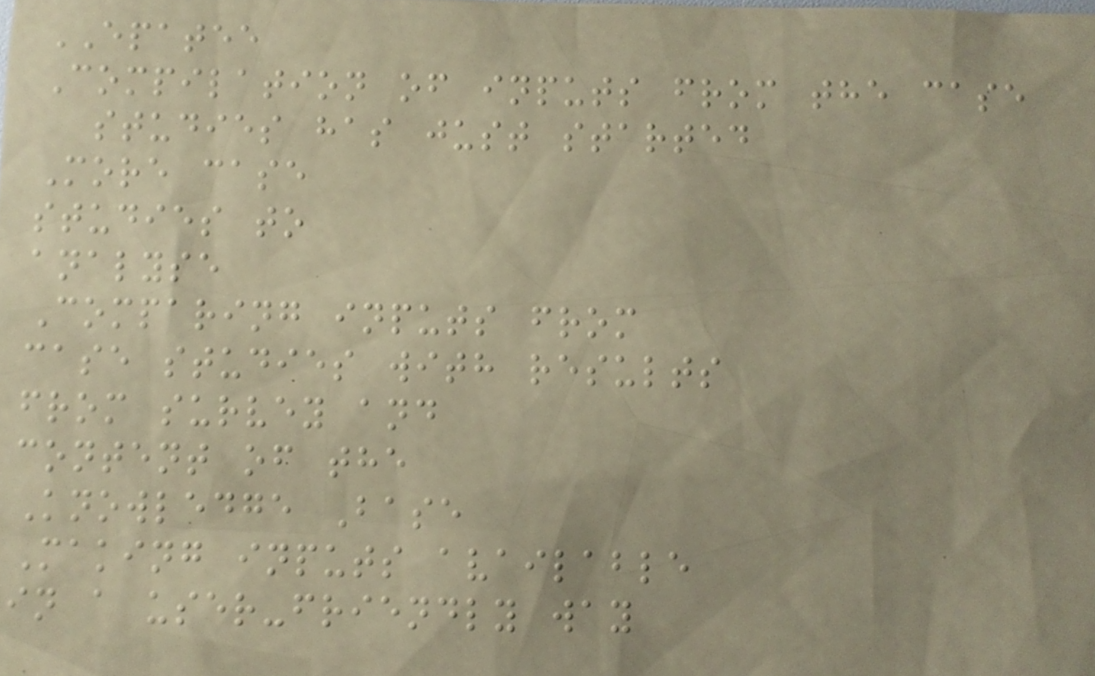EPATEE
Compilation of inputs from the case
studies has just started
More case
studies to
analyse
Comparing inputs from
case studies with results
from survey and
content of the
Knowledge Base
Making inputs available
in a user-friendly way
